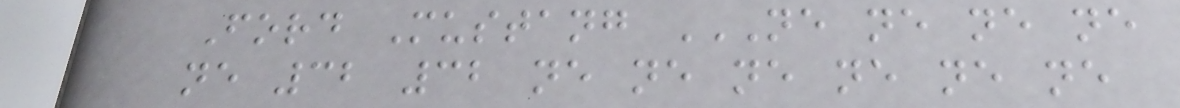Ford Mustang NE NE NE NE
NE 32 32 NE NE NE NE NE NE
